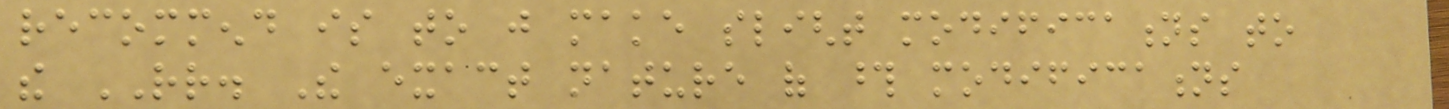recommend is to just make slight modifications to
the RR. The exact nature of those modifications
